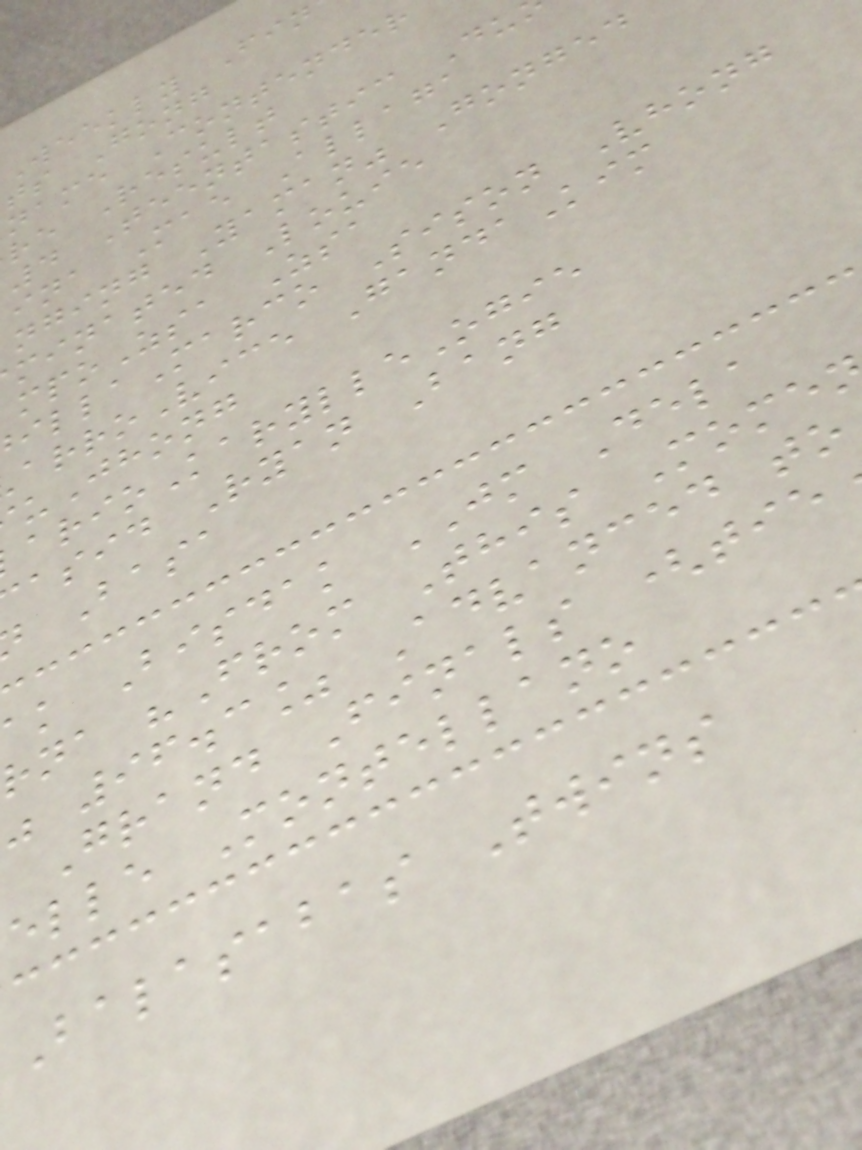Weekly Fin
ts Gong
name Contender
re Result
4 Teentastic Du
ina Mae Allaga
nging Yaman" Gonged
minated Louie
mpoZsa Zsa
illaMarco Sison Vhong
arroVice GandaKim
uJhong
arioKarylleOgie
asid Ryan Bang
Basa
k Bisdak JM Dela
rna "From This Mome
96.3% Advanced to
Grand Finals (tie
elle Montellano
Balasabas Twins
